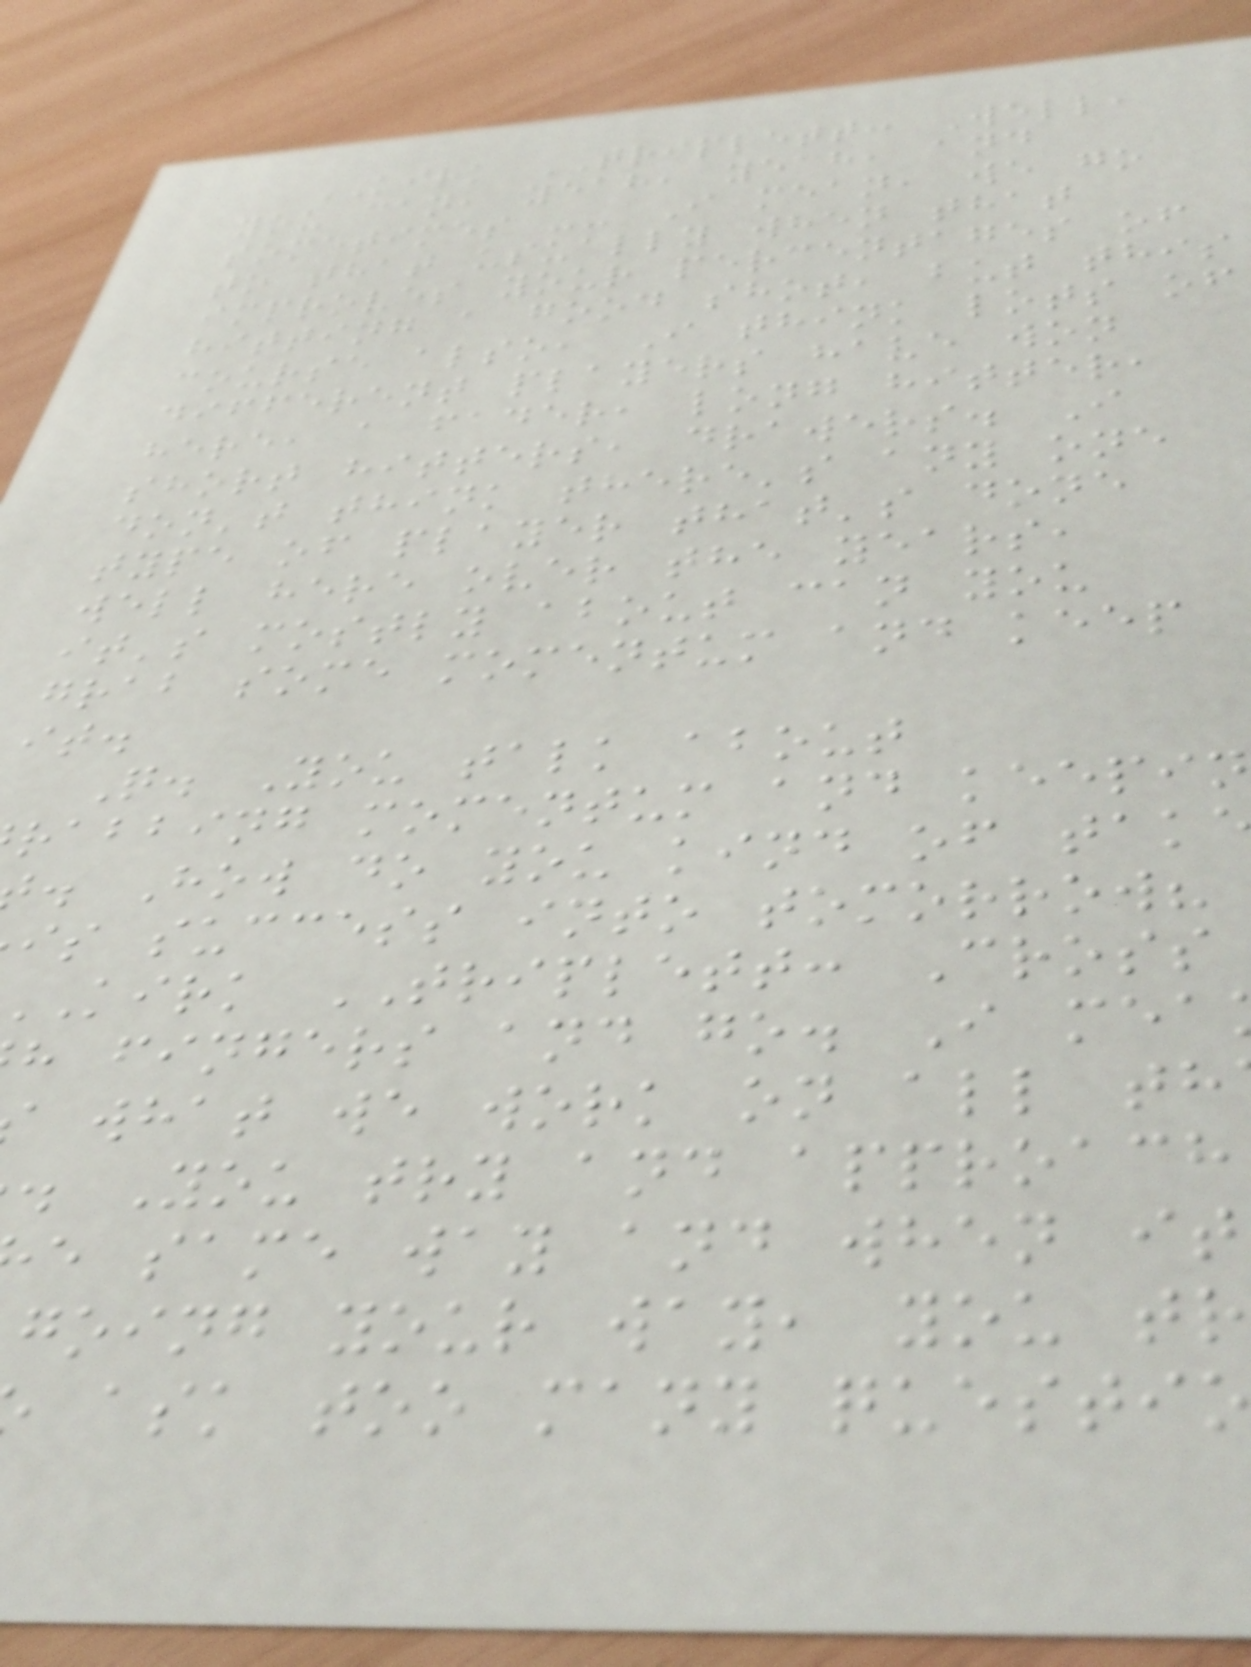KIRK TRIPLETT: Well,
you can, yeah, yeah, and
sometimes -- I mean, we go
to that usually when that
improves your percentages of
hitting a good shot, but this
course also, I think lots of
different players have won
here, a fader, long hitter,
short hitters, drawers. I
don't think there's any one
type of player that's done
well here over the years,
it's mostly about can you
grab some momentum and keep
it.
Q. You talk about
rabbing momentum and keepin
. How do you kind of tak
is success into tomorrow?
kirk TRIPLETT: Cross
h fingers and go. I mea
what we work on all th
. You try and approach
e same way and when it
going your way, you tr
ask too many questi
